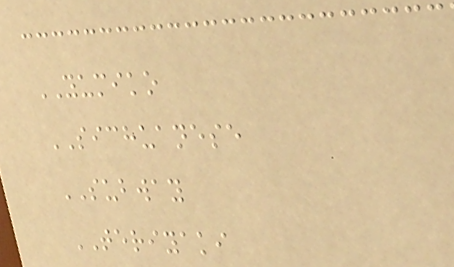YUMIKO
SICHUANESE
SUBWAY
TERIYAKI
